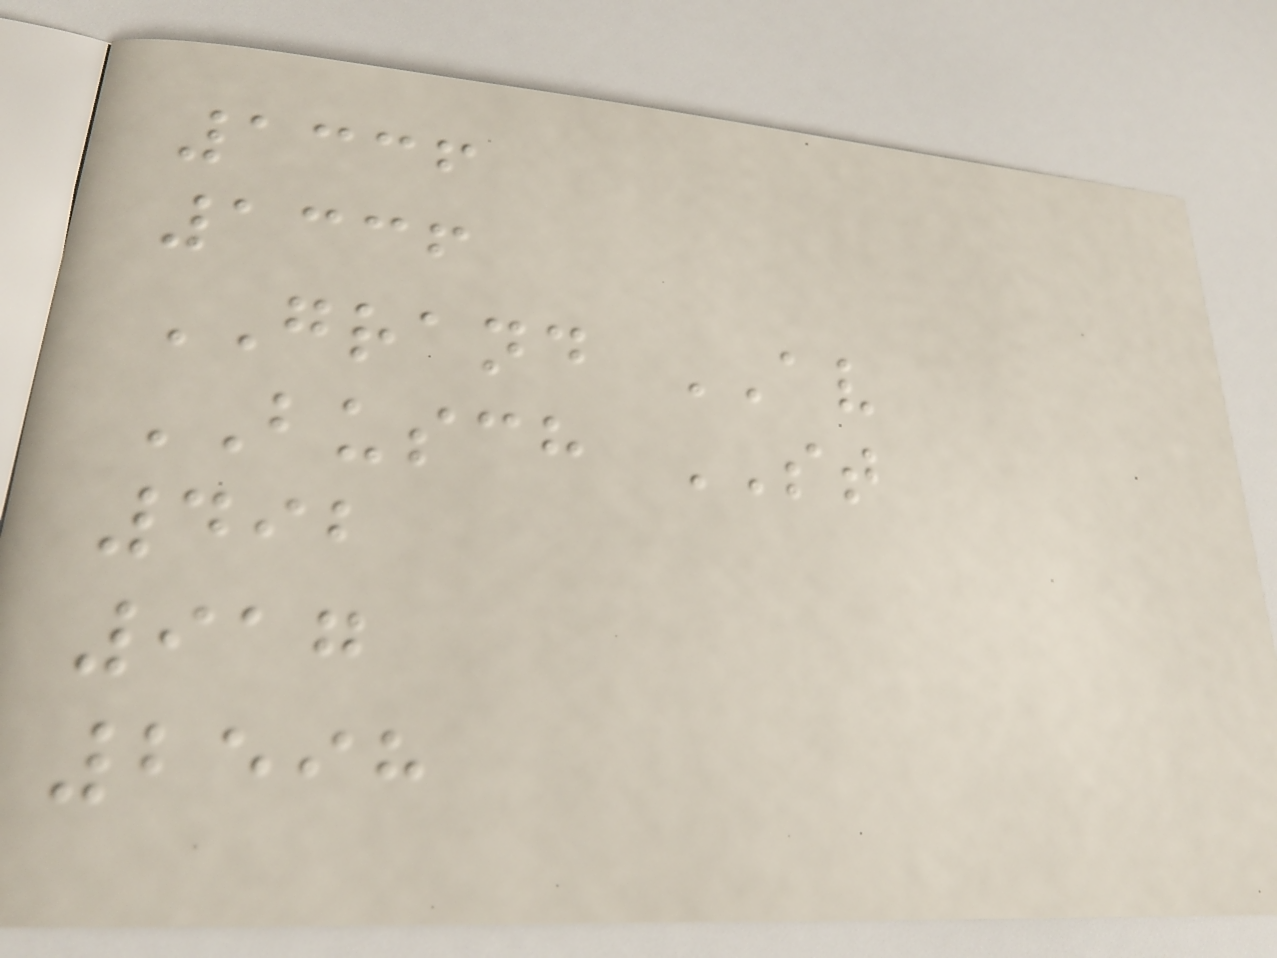1336
1336
GRAND AV
BUSCH ST
492
917
2598
